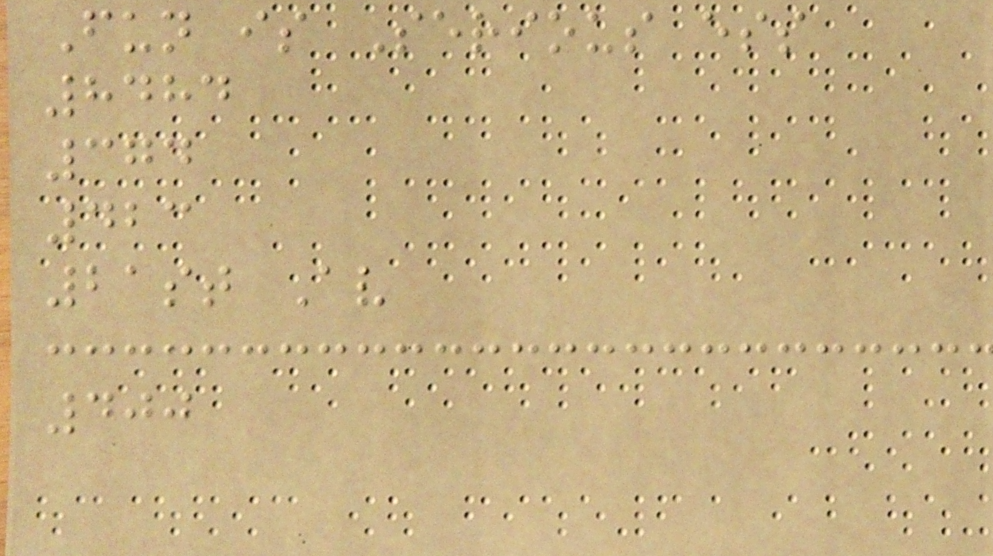Fun is Serious ess
8484
374
423
21st Av
400
